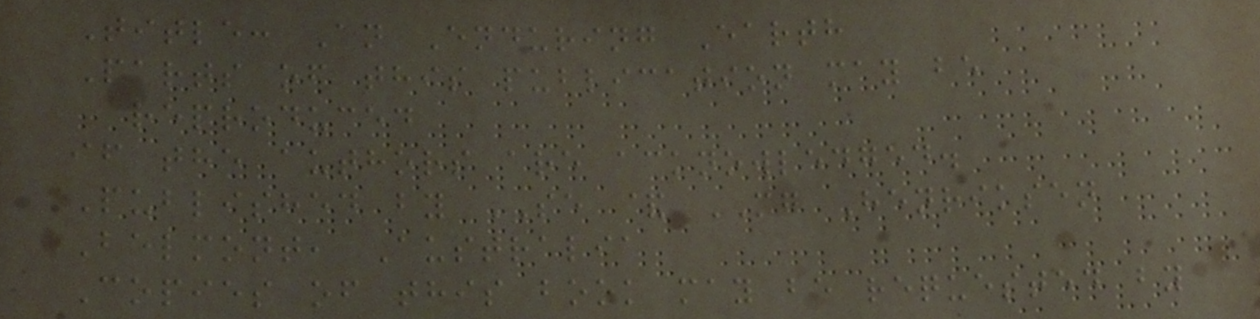Title: An Enduring Earth
Parts of this publication may be
reproduced
if the authors are acknowledged.
Published by SE & MG Henriksen
Belmont, Australia
Copies of this book may be requested by
